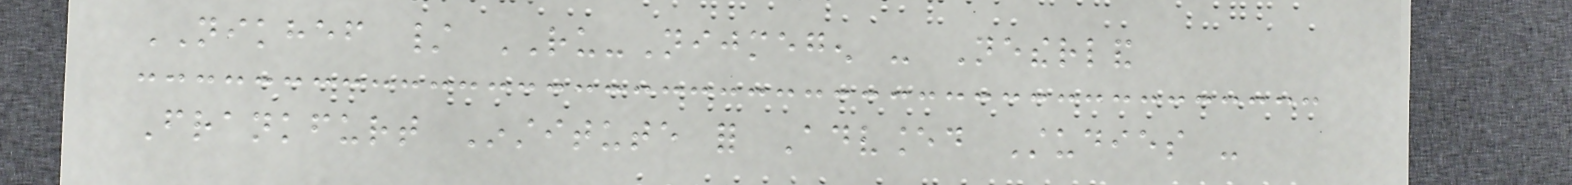NIKHEF / RU-Nijmegen - Netherland
Frankfurt Institute for Advanced Studies -
